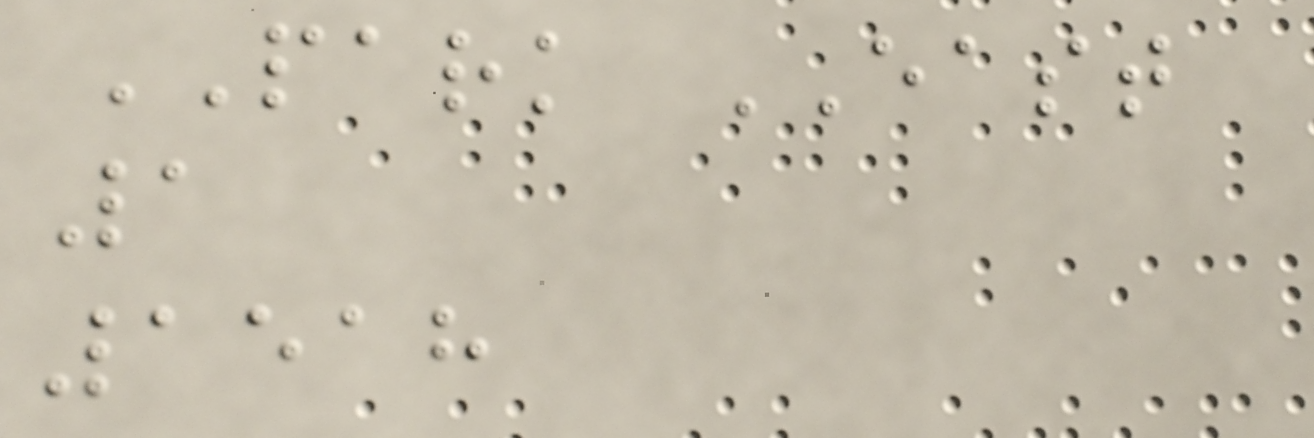PARK EAST
1
1518
